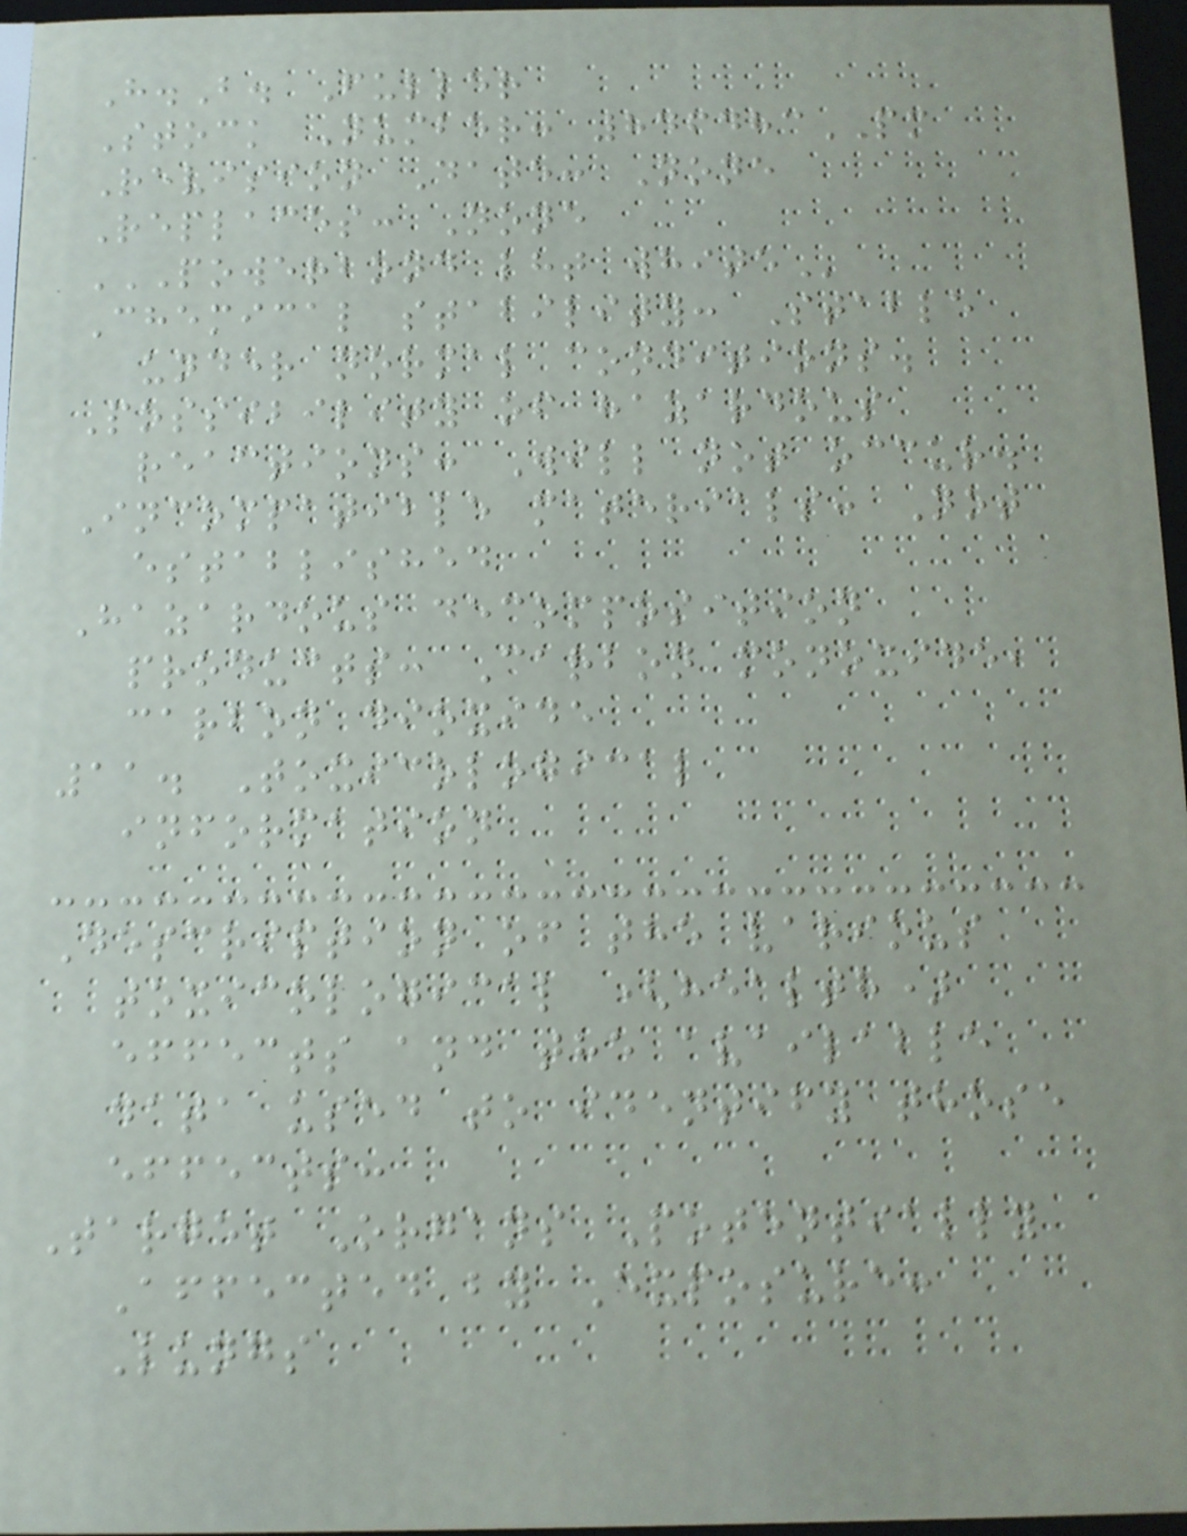H.B. Fuller
Stock Number: 846483PM
Revision Date: None
Replaces: None
POWERBOND LHT WHITE
Chemical stability: Stable
under normal conditions.
Possibility of hazardous
reactions: Will not occur.
Incompatible materials: Not
established
Hazardous decomposition
products: Carbon monoxide,
carbon dioxide
11. Toxicological
information
Description of the various
toxicological (health)
effects and the available
data used to identify those
effects:
Target Organs Potentially
Affected by Exposure:
Lungs
